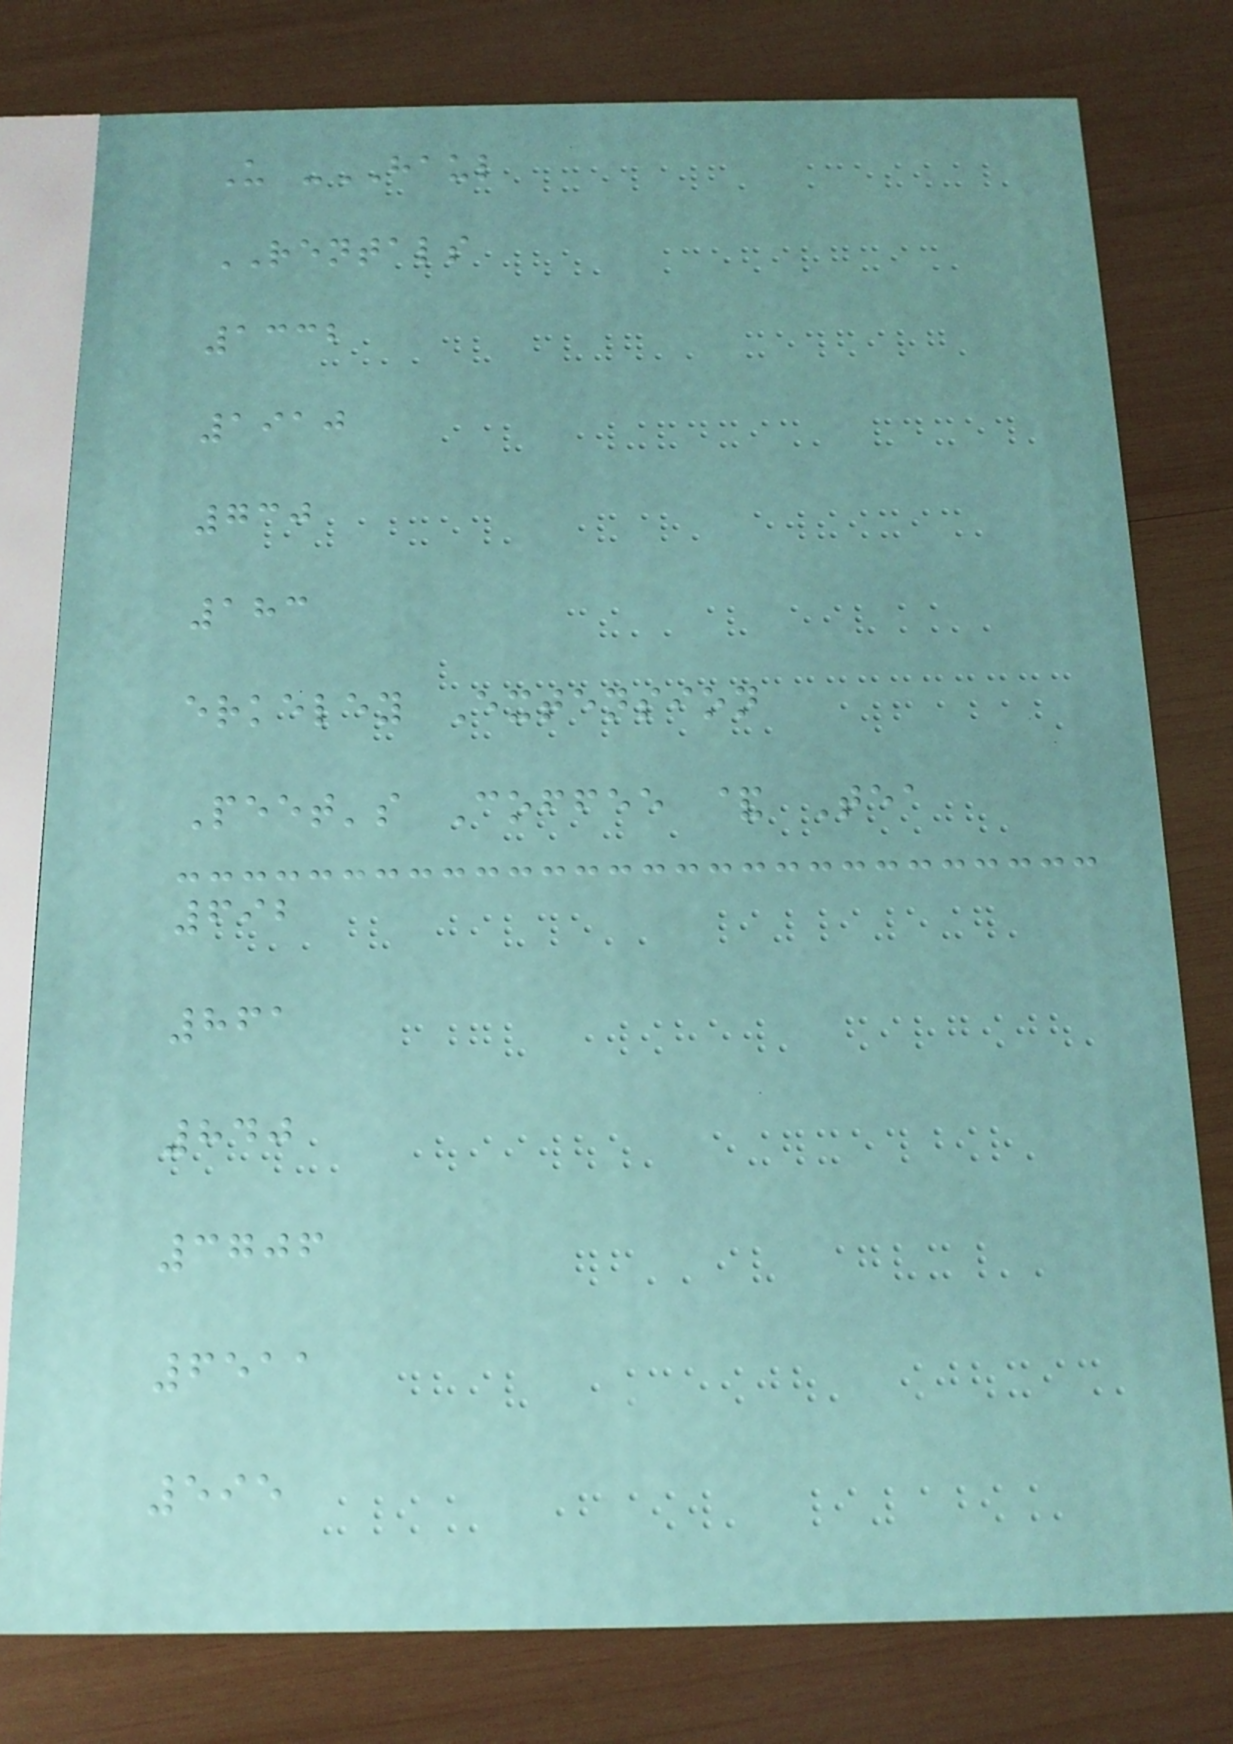U -HAUL
RENTALS
1332
1910
730
183
erkeley Extension
Peet's Coffee & Tea
692
861
840
3706
6511
595
